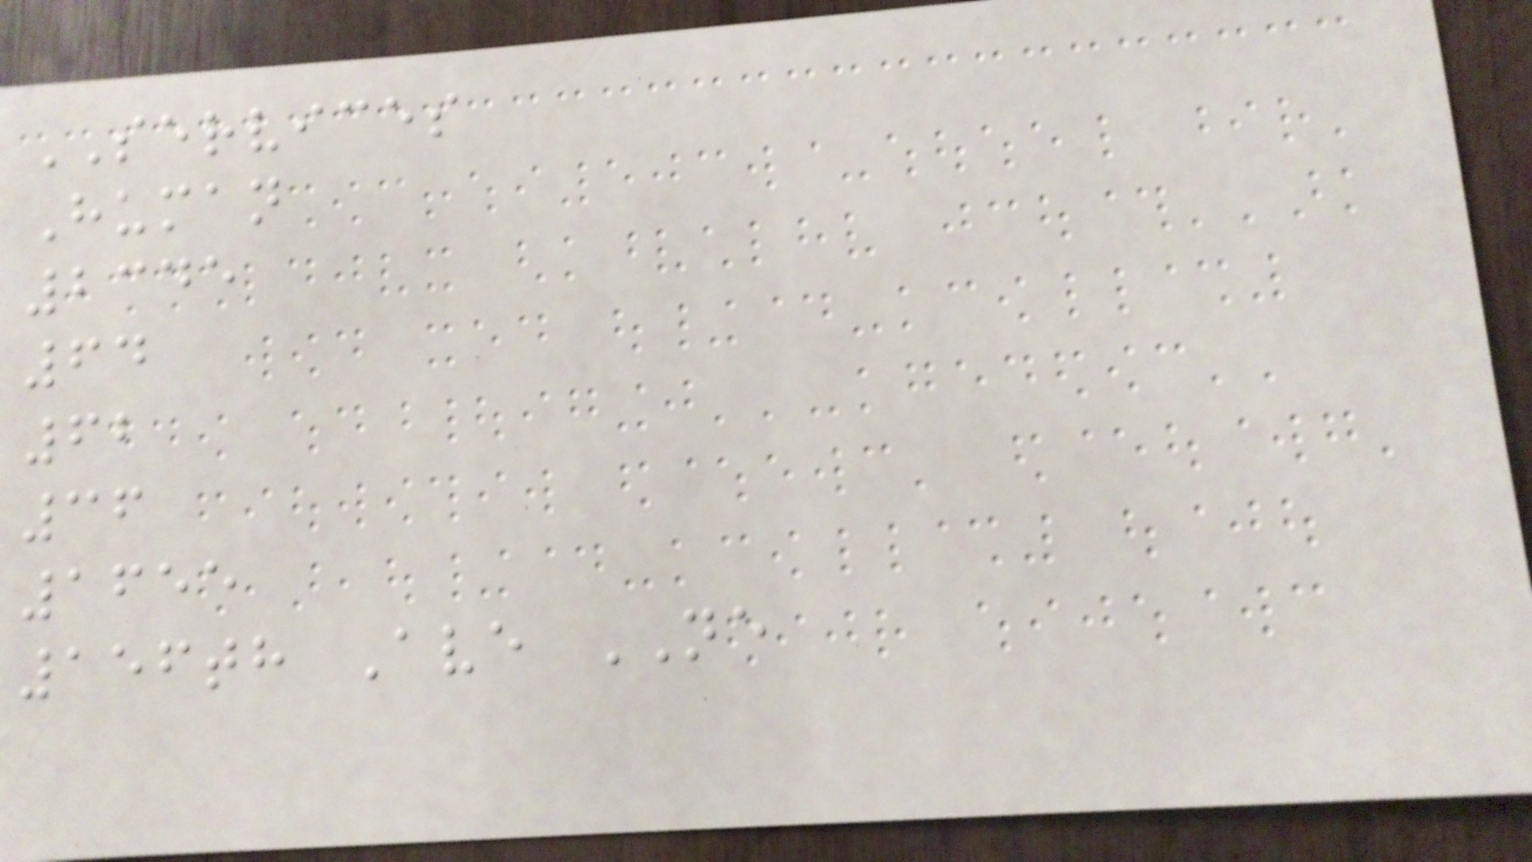SERVICES
Human
2345
64
62
36
1655
156th Ave NE
